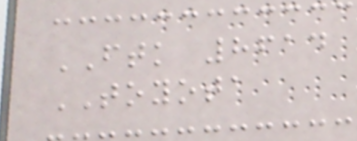FTK 8614
TOYOTA
